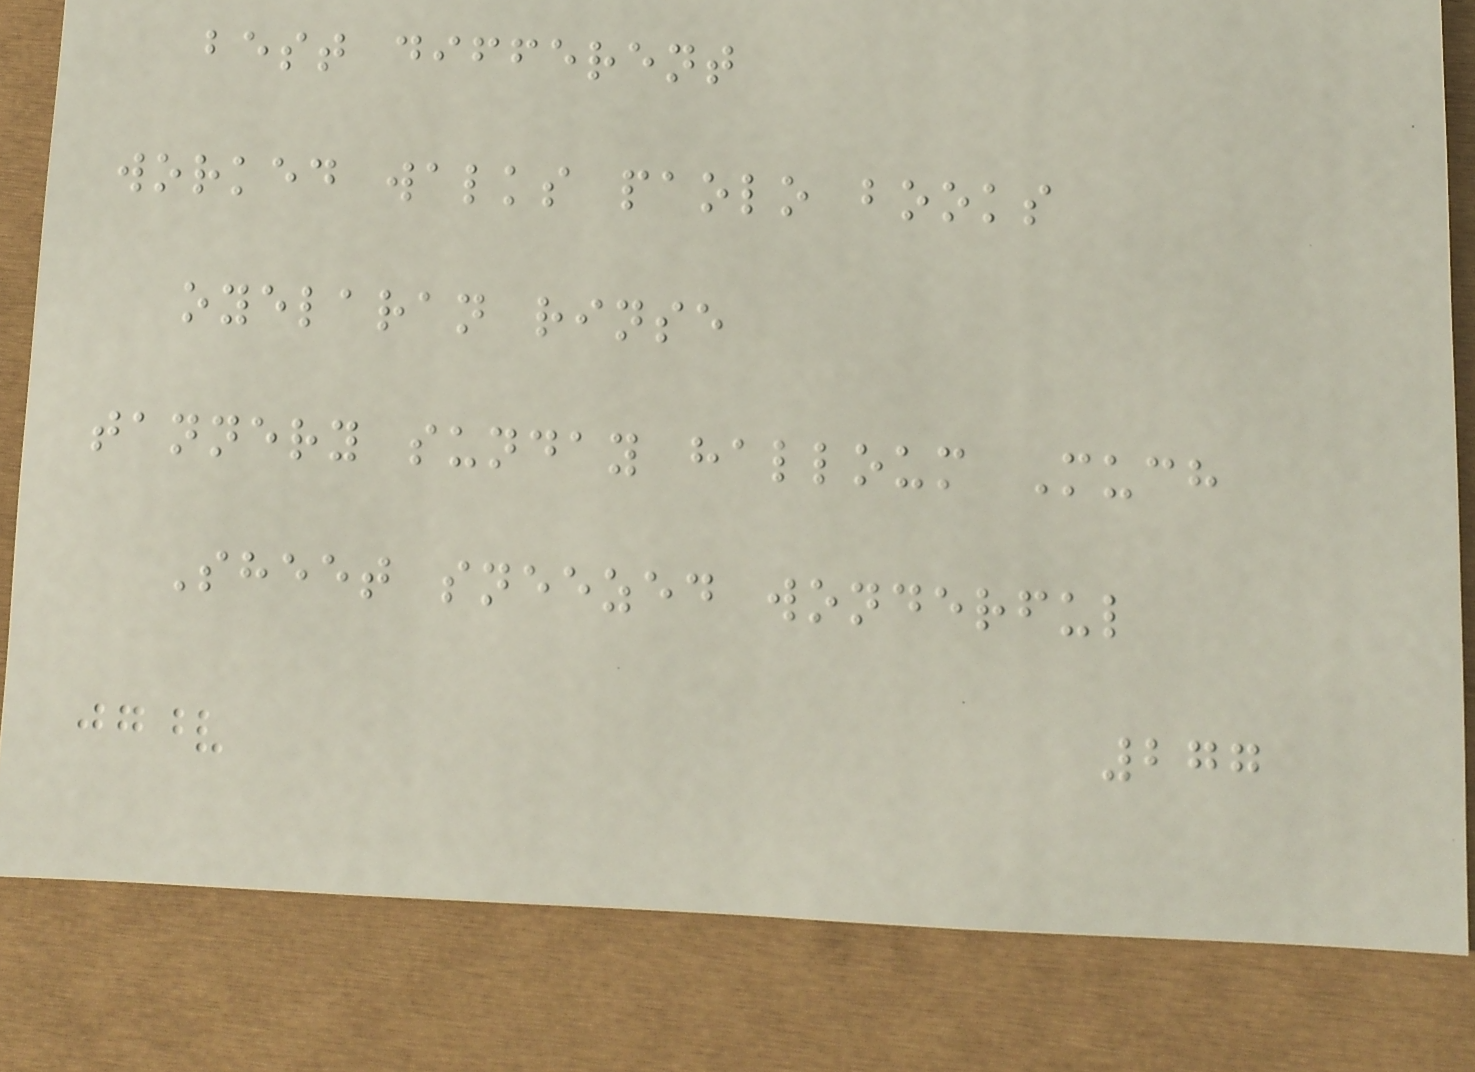best different
worked walks paolo books
oyelaran rinse
tannery sunday halloum Much
Sheet sneezed wonderful
277
